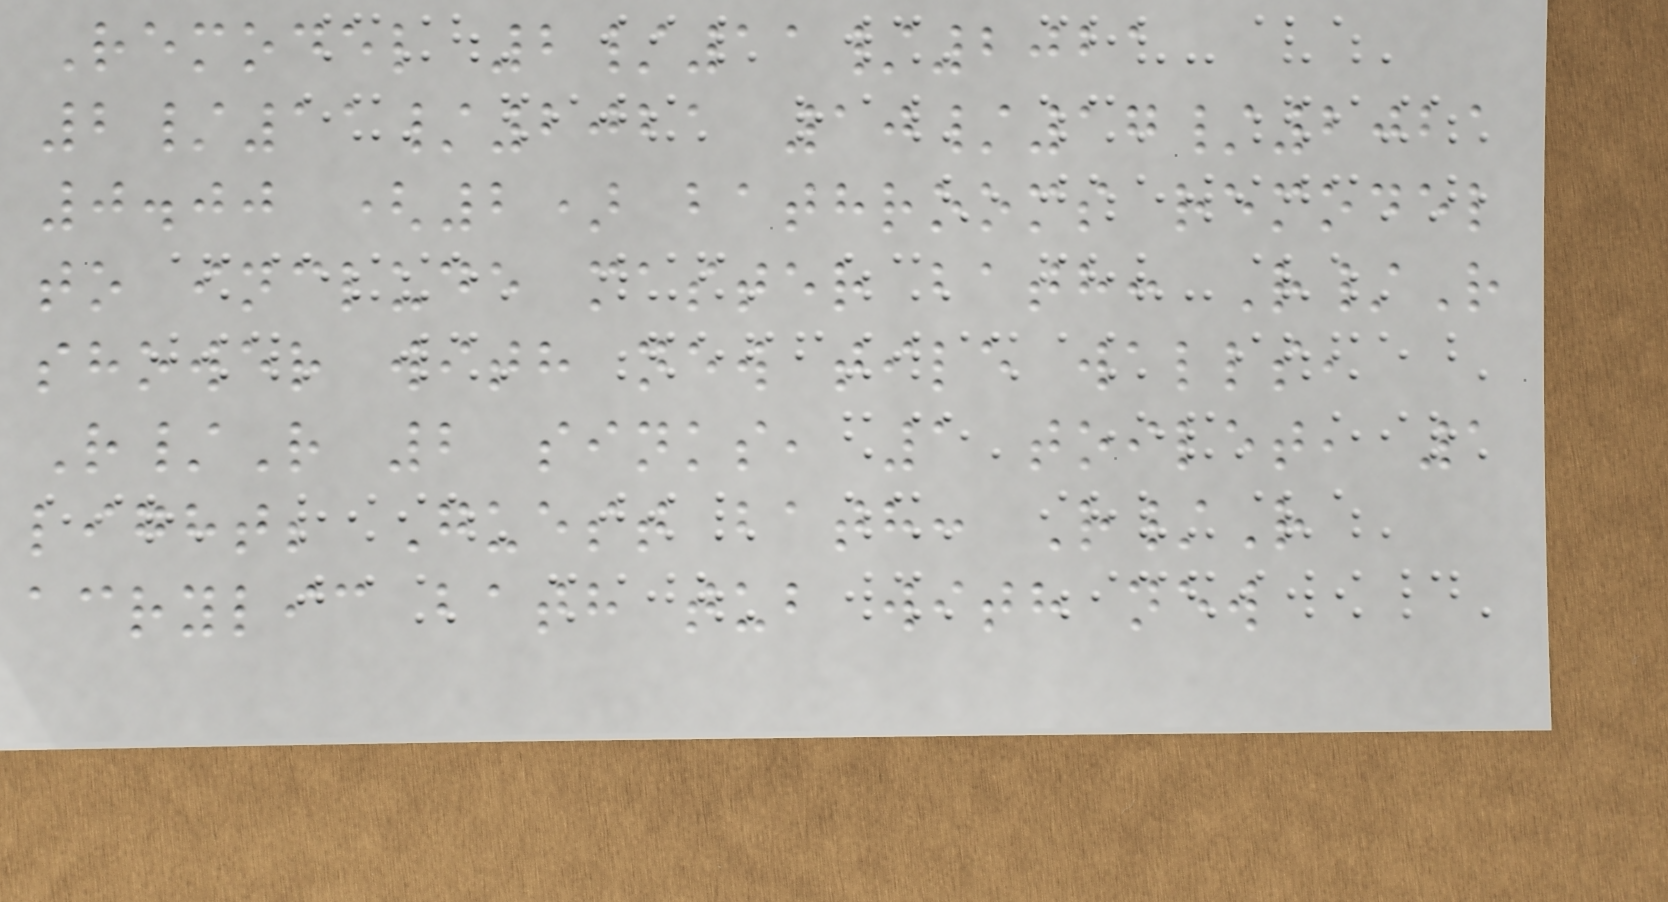Remodel 2/11/2021
2/11/2021 10/17/2021
0.00 (2) bathrooms remodel
to include master bath: R/R
shower with new tile walls,
R/R 2 sinks, 1 toilet, 1
light; Guest bath: R/R
acrylic bath tub with new
